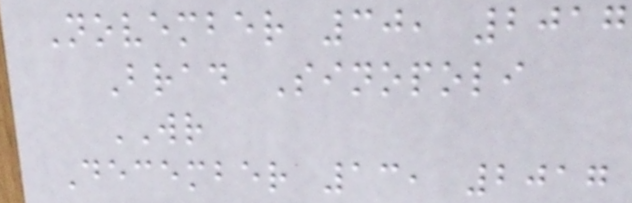November 30, 2017
Brad Sinopoli
WR
December 13, 2017
